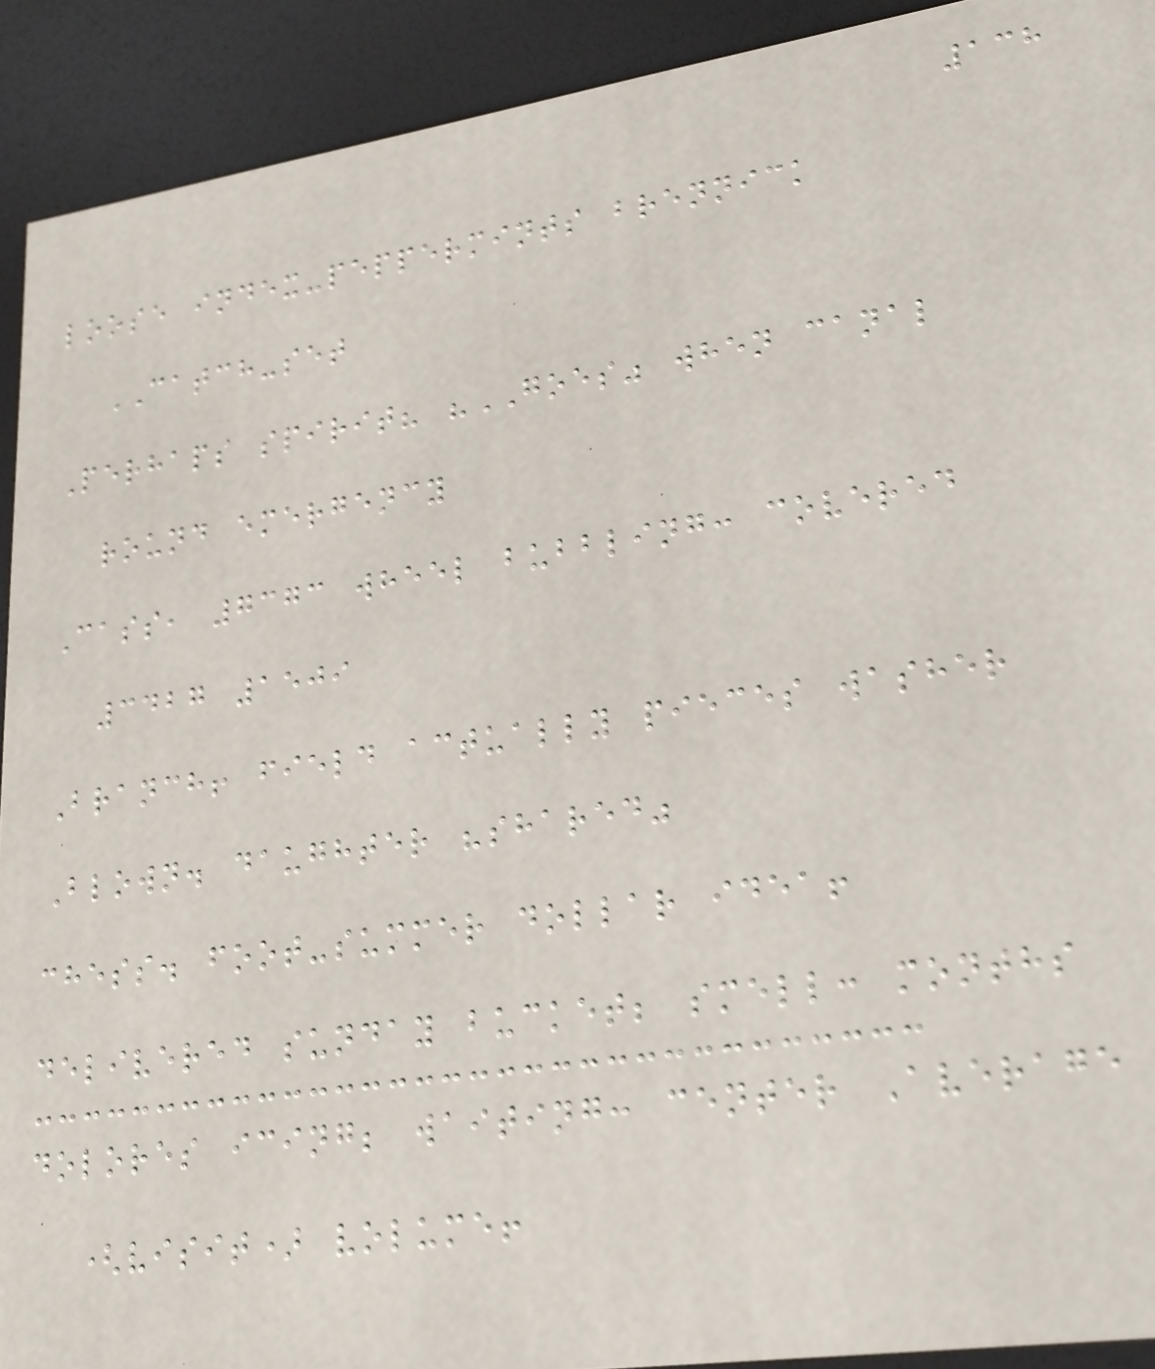138
loose index-peppermints brennick
CATCH-set
Perhaps spirit? "GOES" when canal
round emergency
Cass, 7373 wheel bubbling: covered
3427 1509
Branch! field actually pieces washer
Blown. daughter "shared"
chess. foot-summer dollar idea!
delivered sunday bucket; smell: months
dolores icing; waiting: center Average
(visit) volume!
